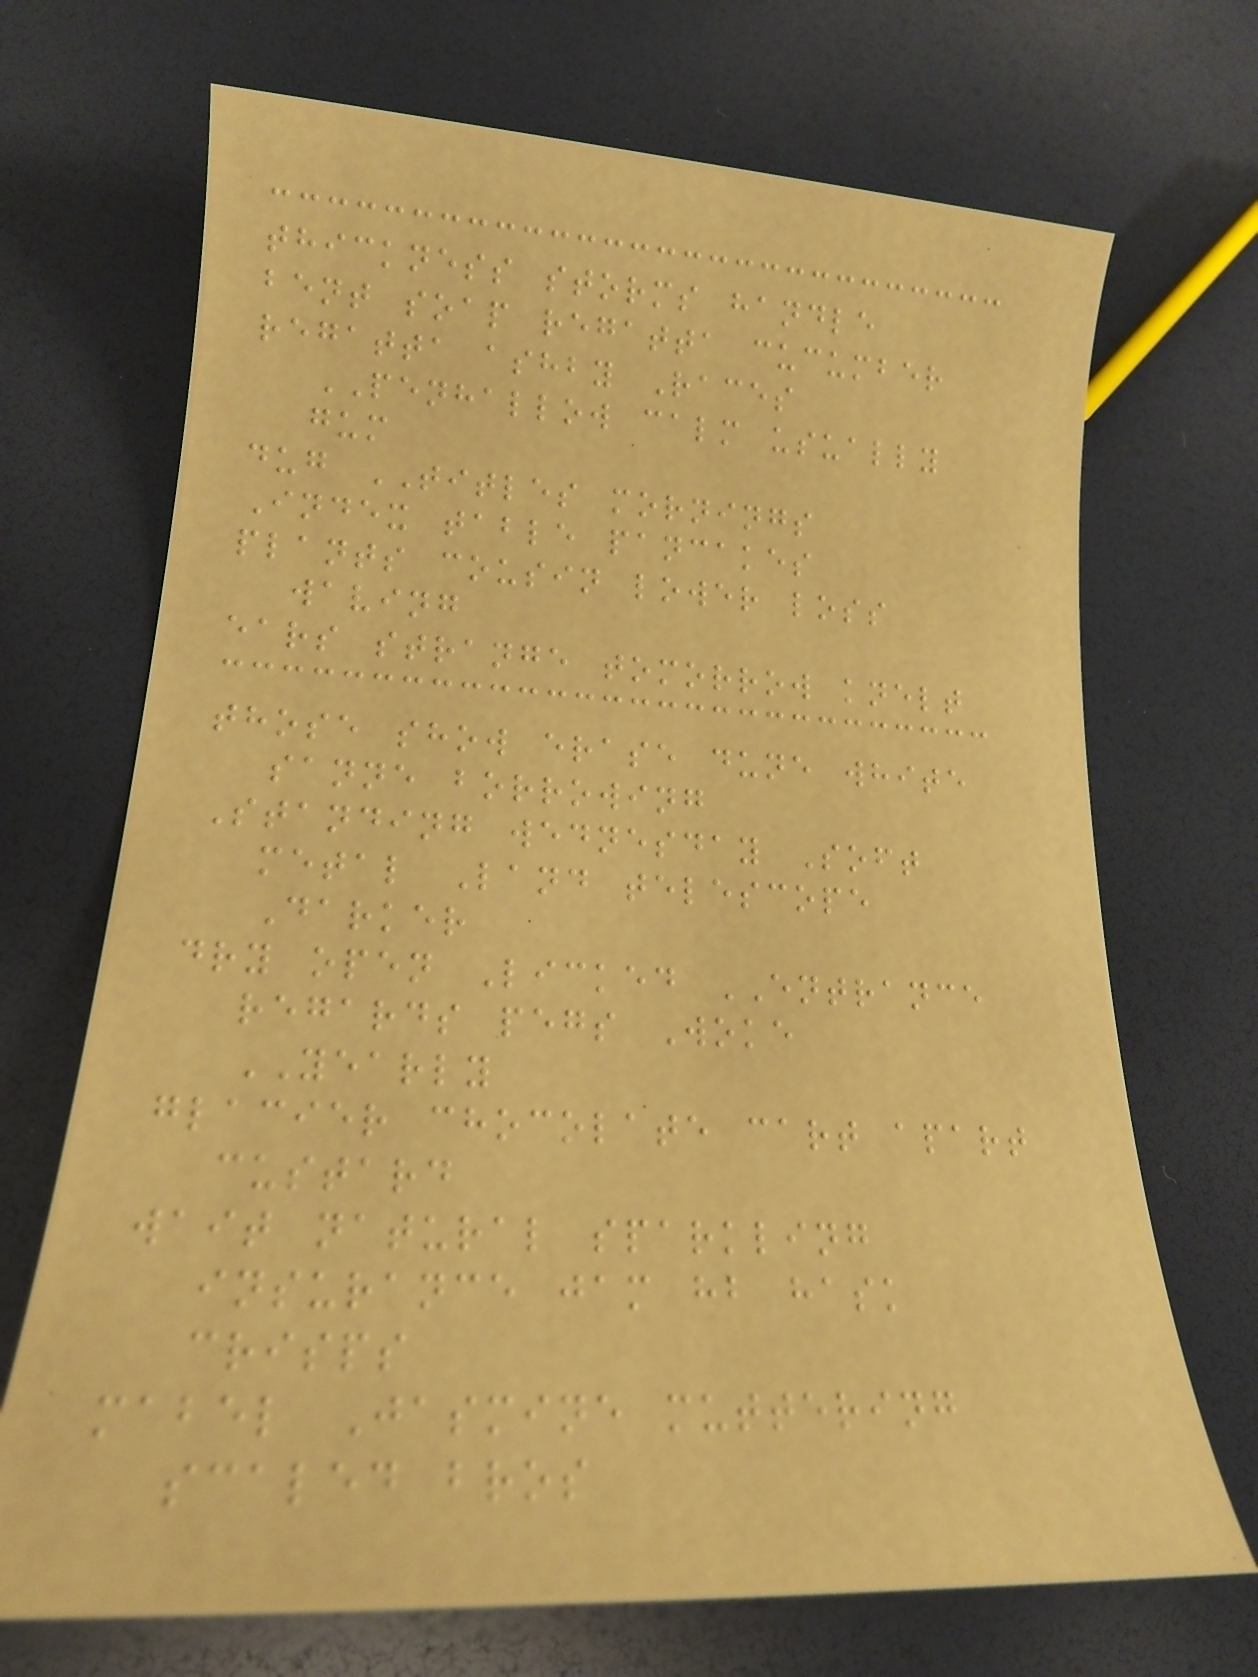thickness storms handle
bent soap regatta cucumber
regatta ashby Races
PENHALLOW calm usually
gum
dug TITLES mornings
Index table pancakes
plants cousin lower loss
waving
ears strange tomorrow knelt
those show erase dune white
sanne borrowing
Standing wednesday Soft
metal Land telescope
Darker
dry open Licked ENTRANCE
regards pegs Woke
YEARLY
glacier chocolate cart apart
custard
wait natural sparkling
insurance jam hb hask
crisps
mabel Jasmine muttering
scaled bros
